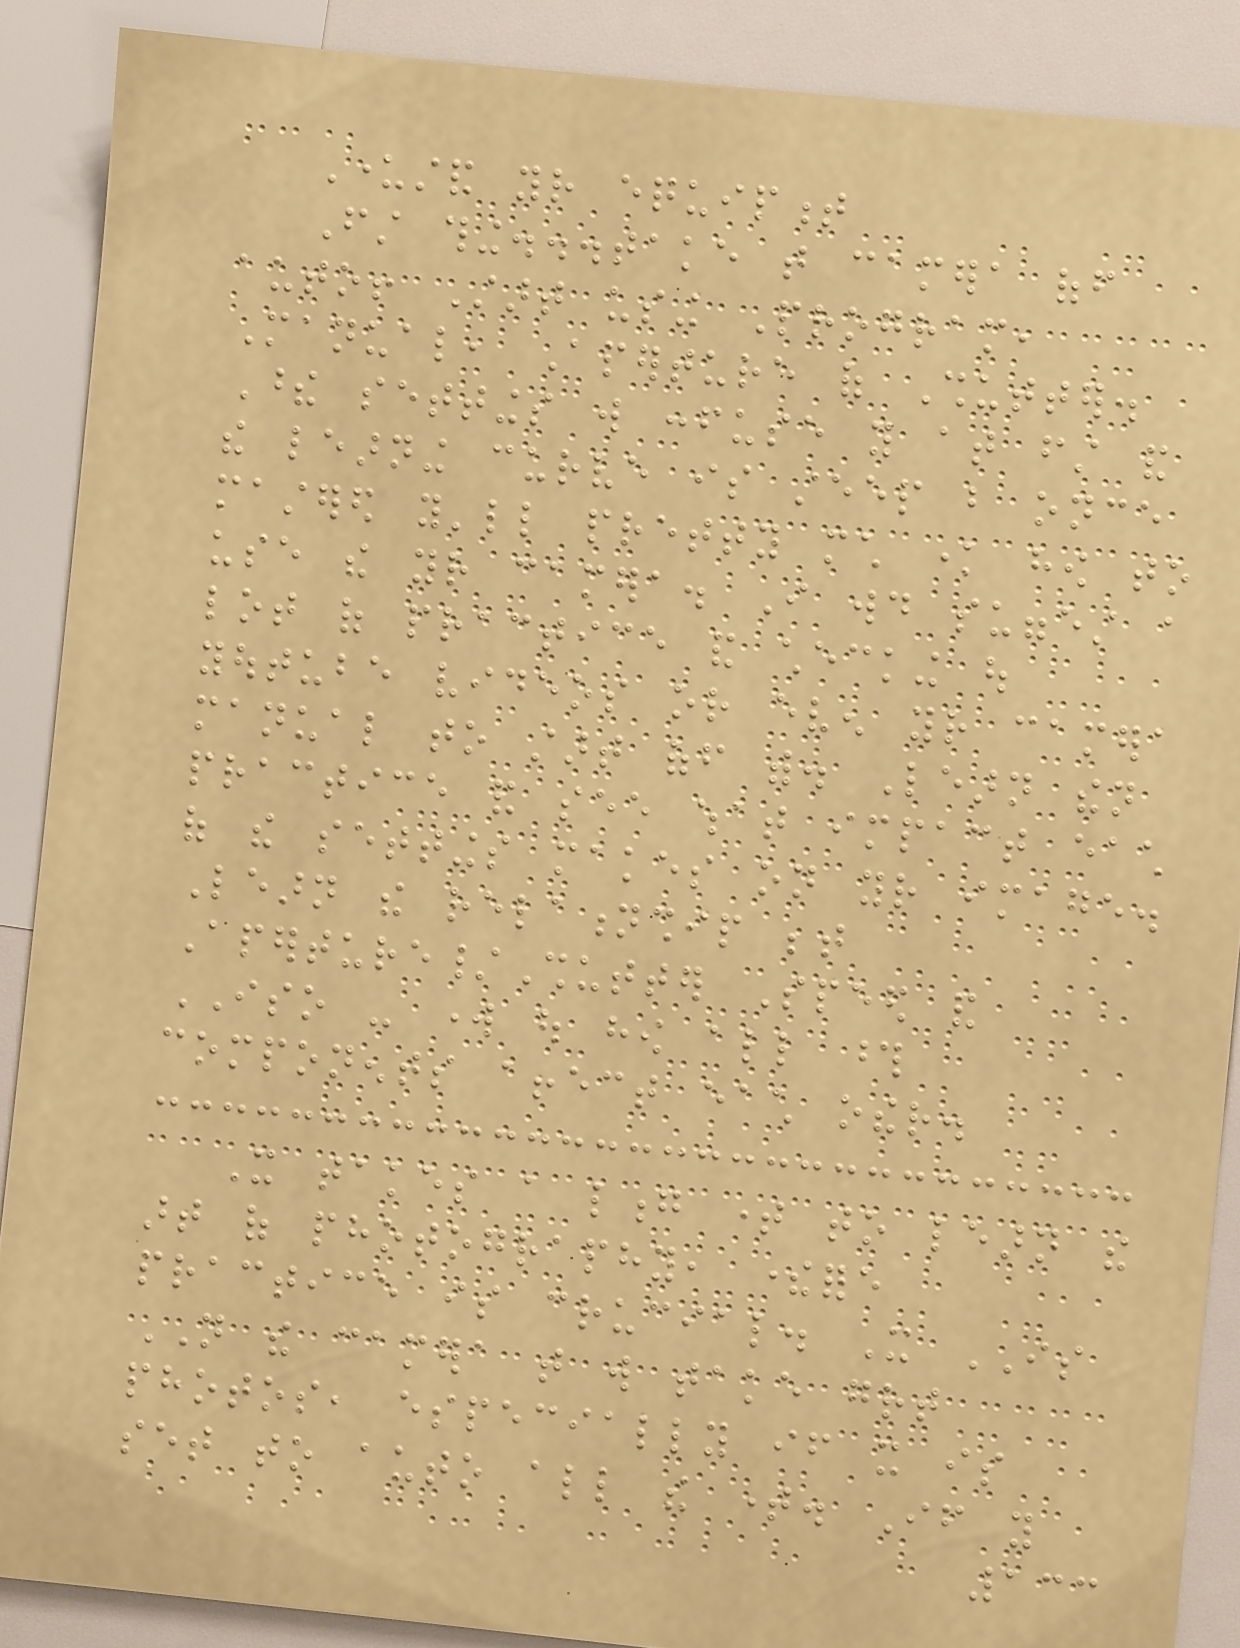Understand your equipment
First thing...take that camera off
auto! Start using Program,
Manual, Aperture of Shutter.
These settings will confuse you at first and
the learning curve is steep but once
mastered you'll pretty much know how to
use the your camera. I would suggest a
lot of practice and checking out
youtube videos or even your camera
manual to start off with. Learn then
practice and see what impact each
of the settings makes on your image.
Learn the relationship between
Aperture/Shutter Speed and
ISO - work out how all those
components affect each other.
It takes a long time to learn the
art of photography, therefore
practice is crucial. It IS
NOT the camera that will take great
photos, especially if it is
set to auto all the time. If you
133
